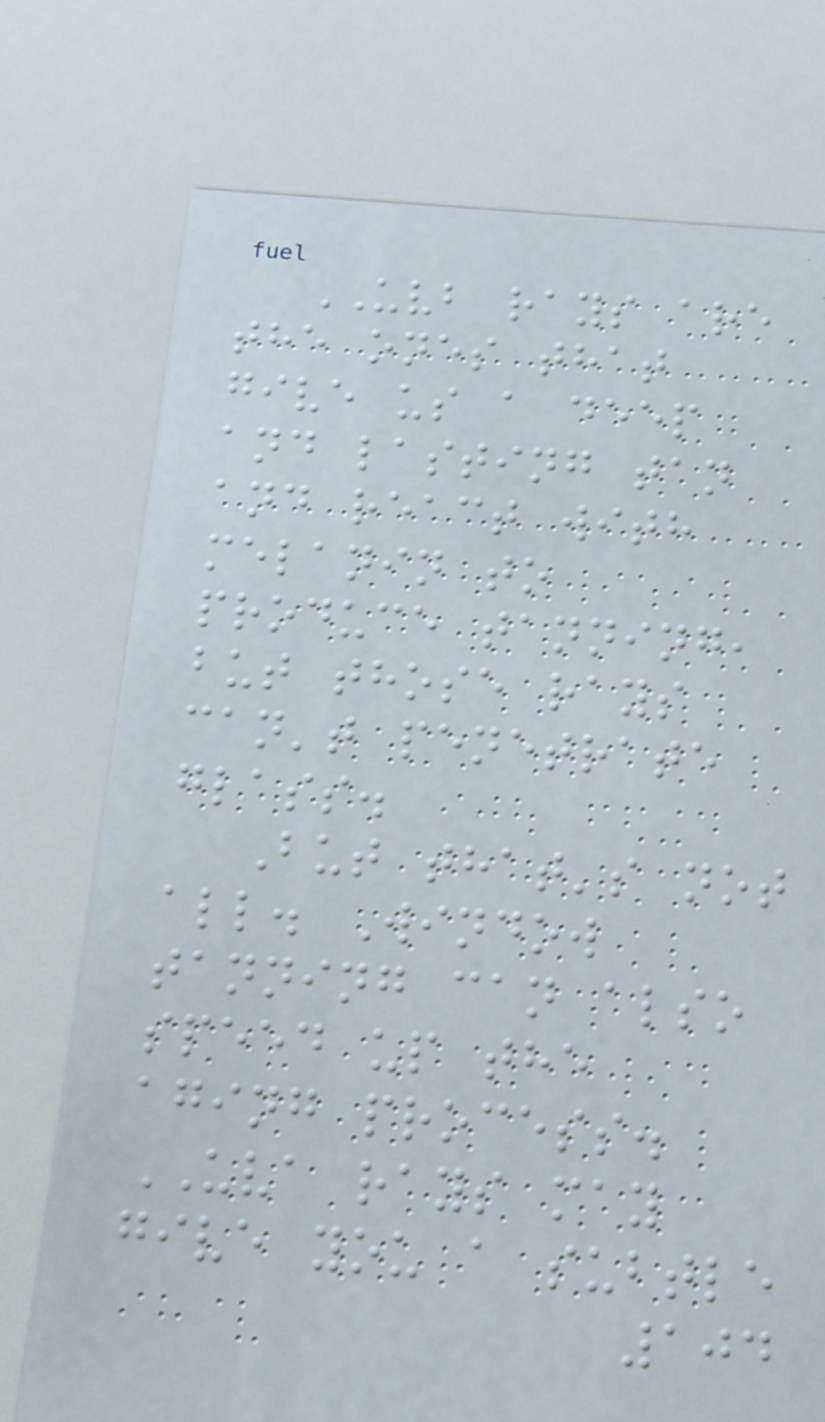UVB rays are
the ones that
give us a deep
and lasting tan
and react with
melanin to
produce tanning,
but those rays
can't penetrate
glass.
But that's not
all. Window
tanning can also
speed up the
aging process.
UVA rays may
give you a subtle
104
